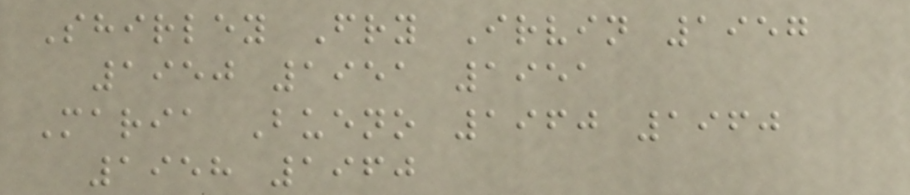Shirley Fry Irvin 1957
1950 1951 1951
Maria Bueno 1960 1960
1958 1960
